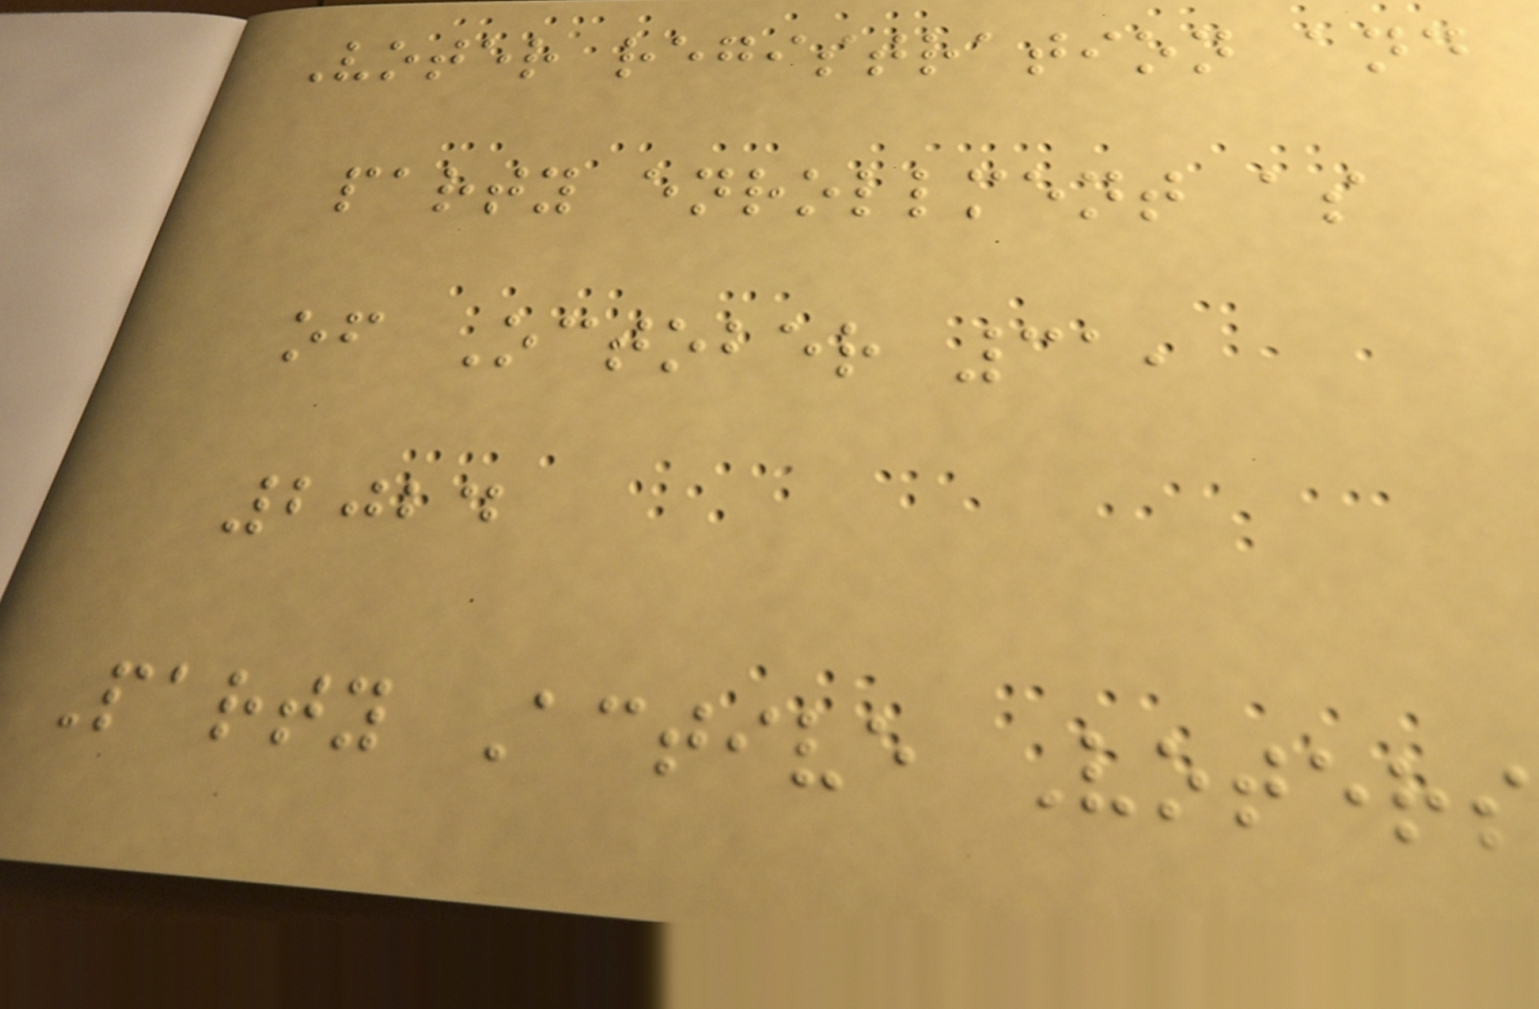Voter registration and
party enrollment as
of October 31,
2024
Party Active Voters
